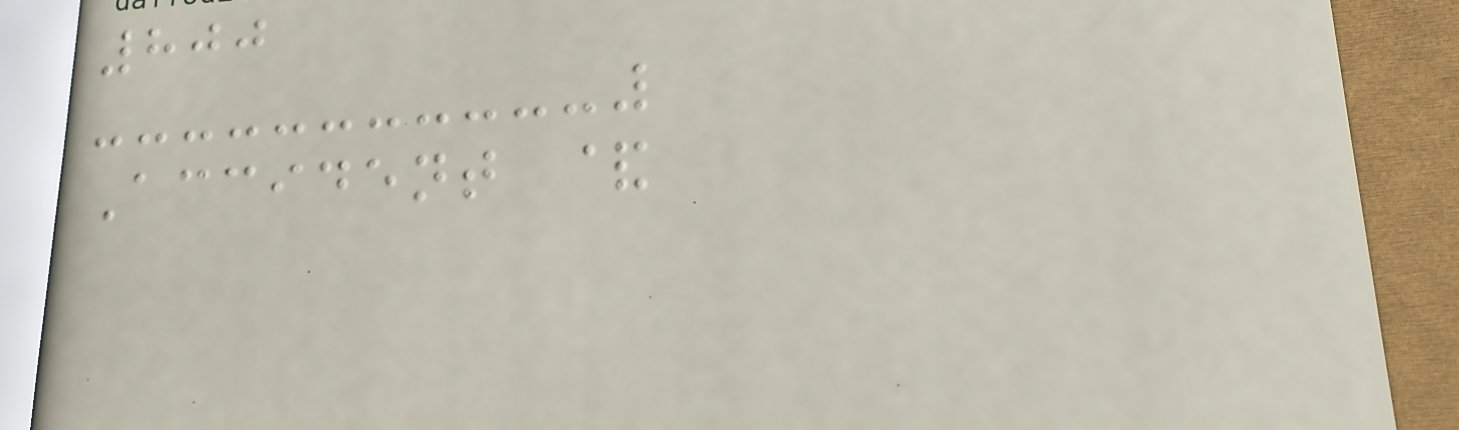800
Accident &
